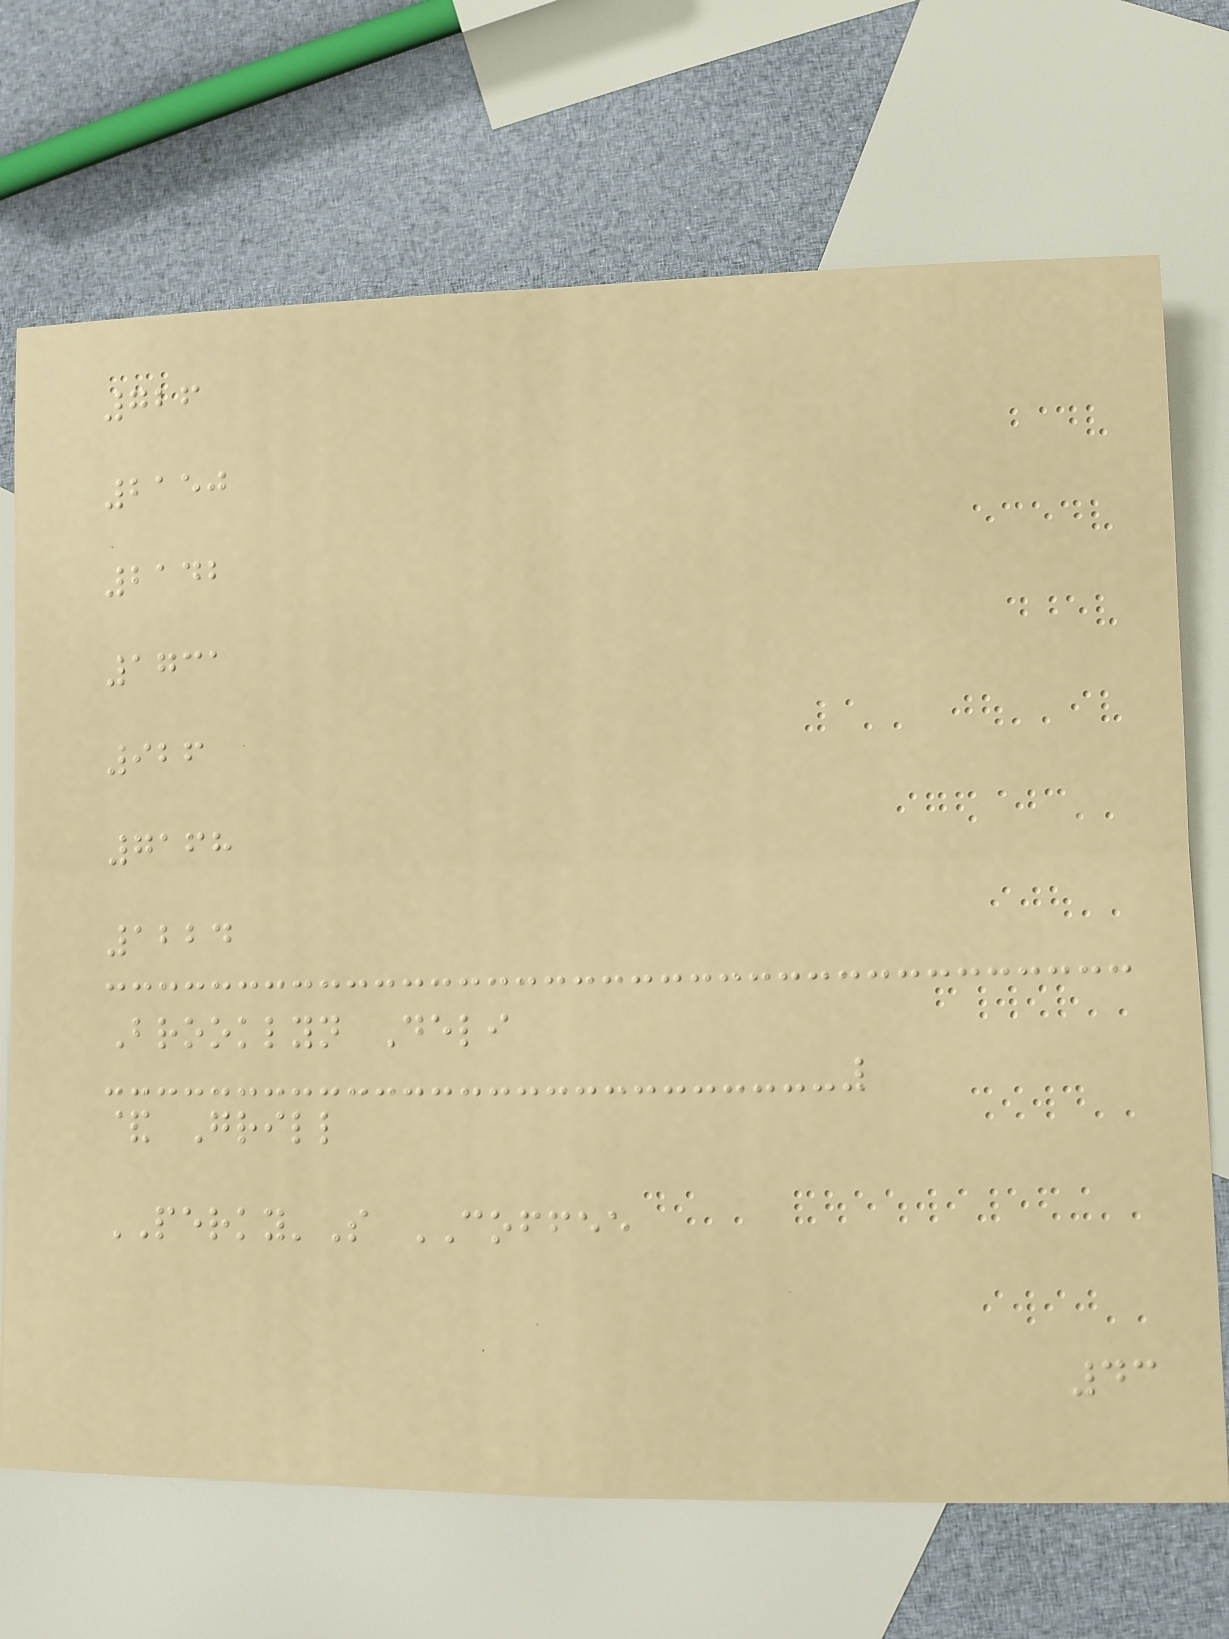726
2150
2142
1731
926
7168
1224
Brooklyn Deli
& Grill
PERKY'S COFFEE
43
